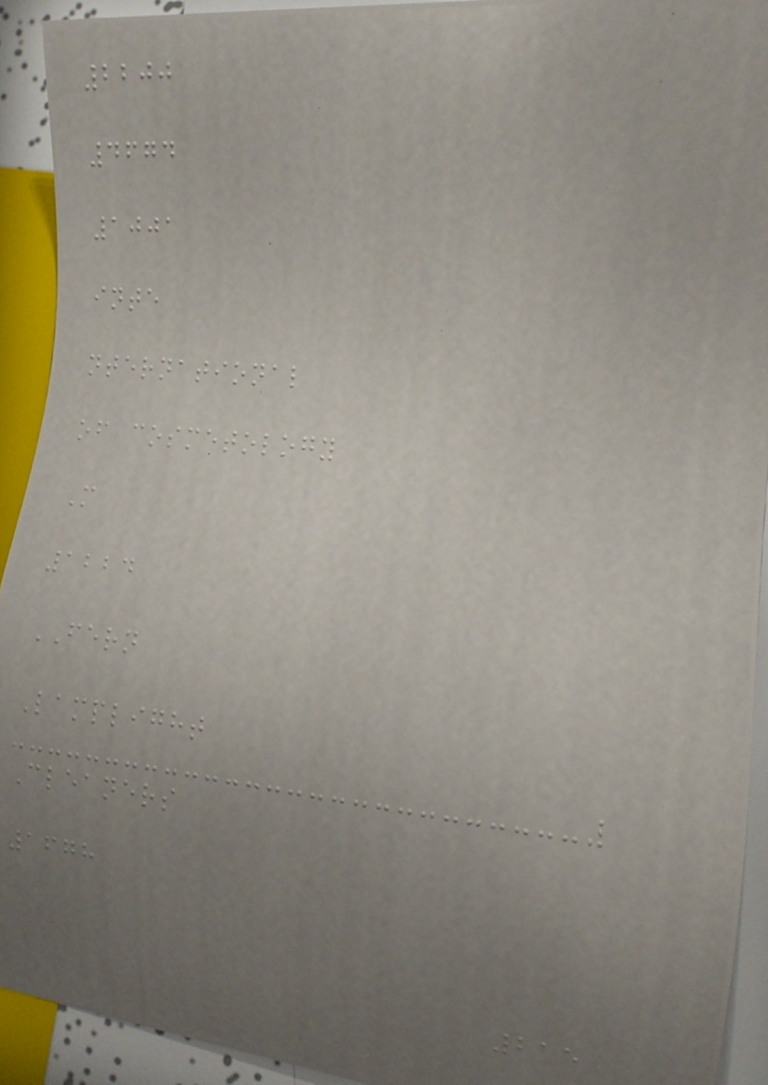2200
4674
1001
inte
nternational
of cosmetology
M
1224
FERN
Lamplight
Cleaners
1678
215
